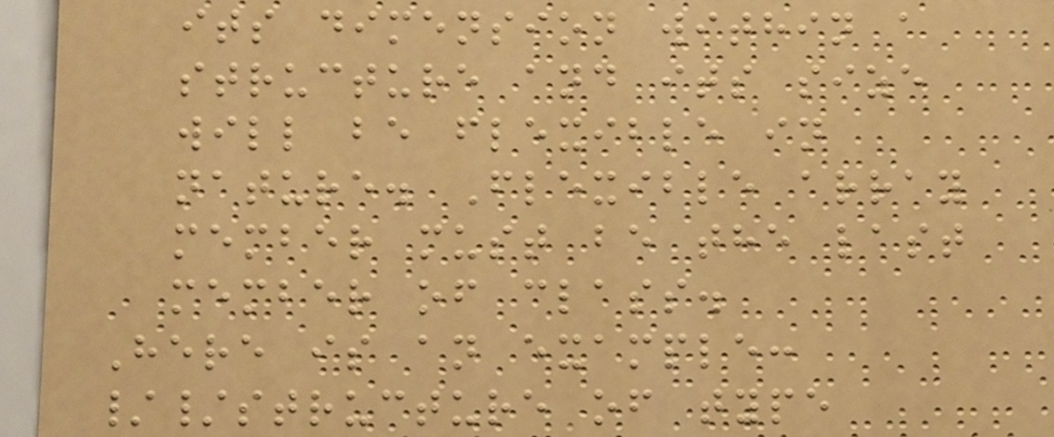its dimension within a
structure and its size
will be flexible in
nature. Flexible array
member must be the last
member of class.
Here is an example:
//structure of type
